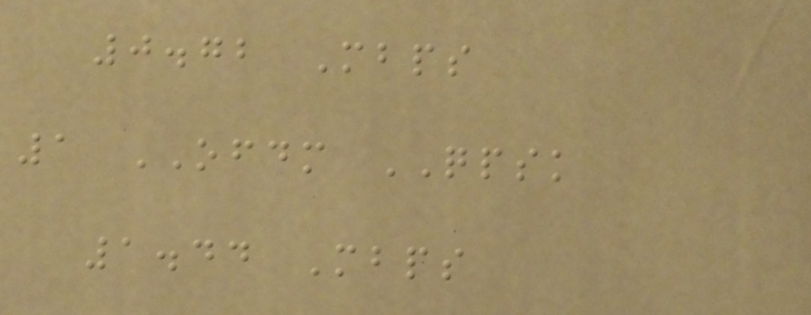0.72 Mbps
1 OFDM QPSK
1.44 Mbps
